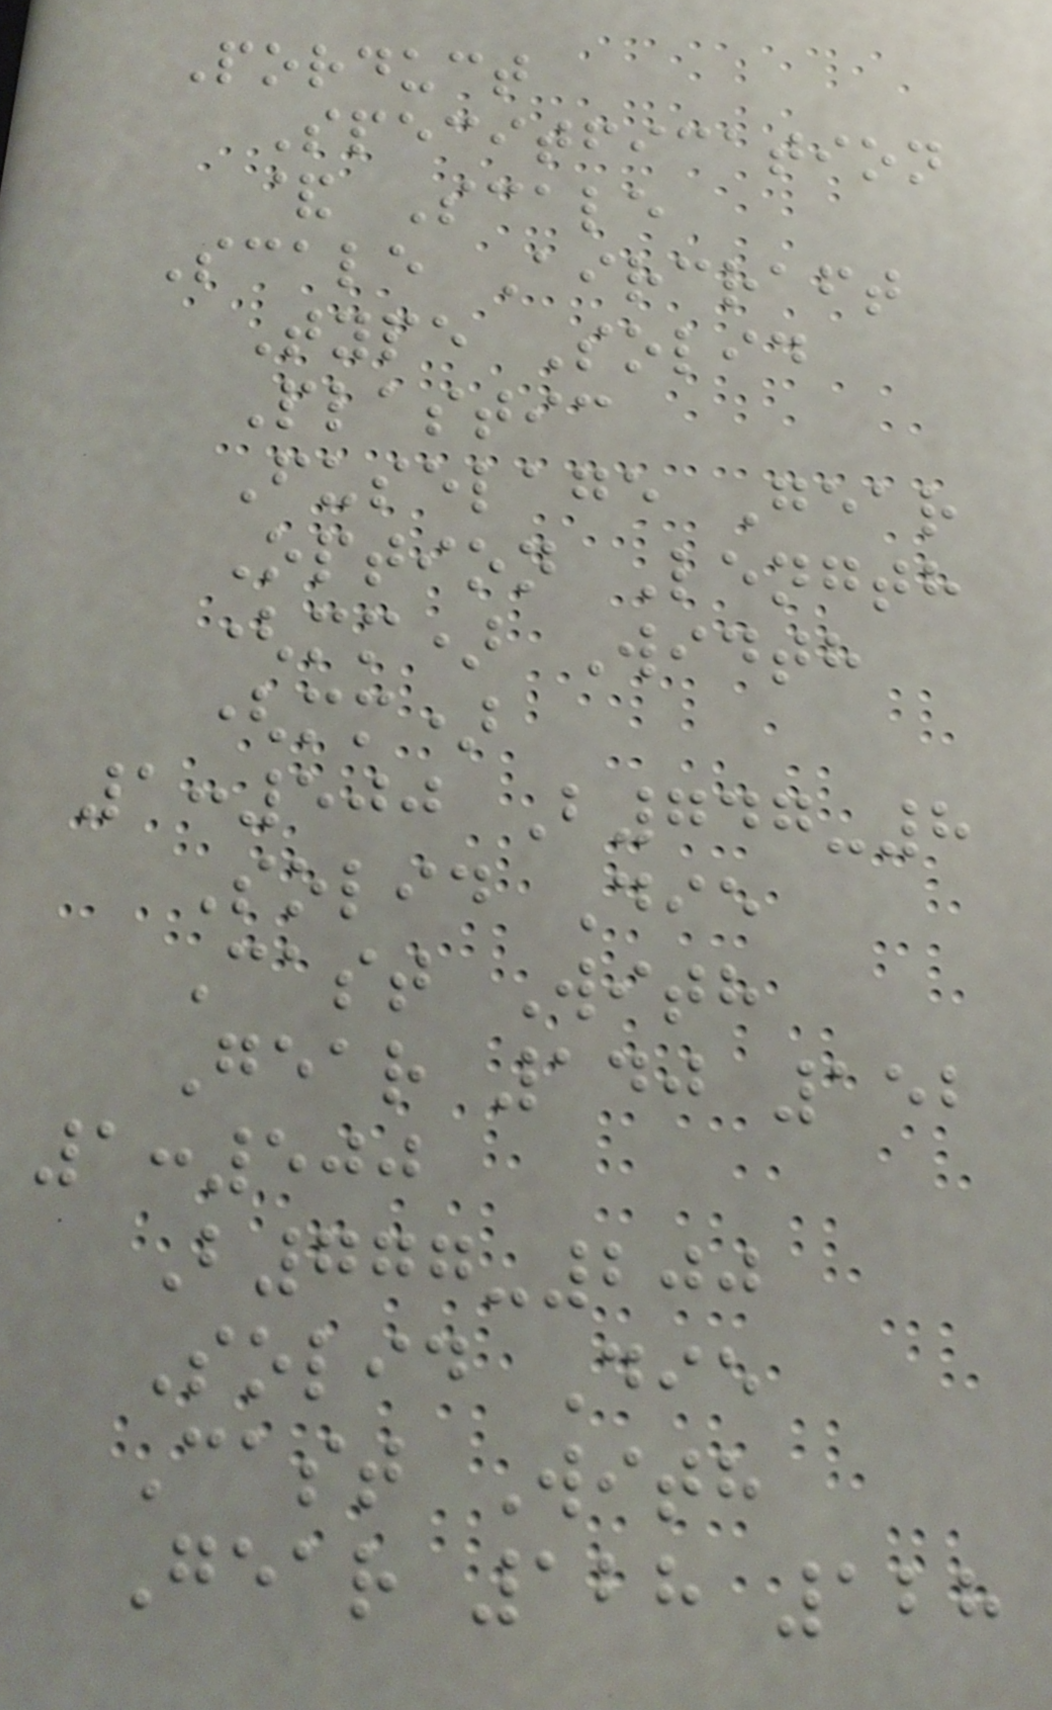Porduct
Specitfication
& Scale
Scale Aircraft
Type Solid
Plastic
Fuselage Gear
Option Length
(mm) Width
(mm)
1:500 B747-8
Solid Die
Cast With
Gear 140 152
1:500
B777-200
Solid Die
Cast With
Gear 128 128
